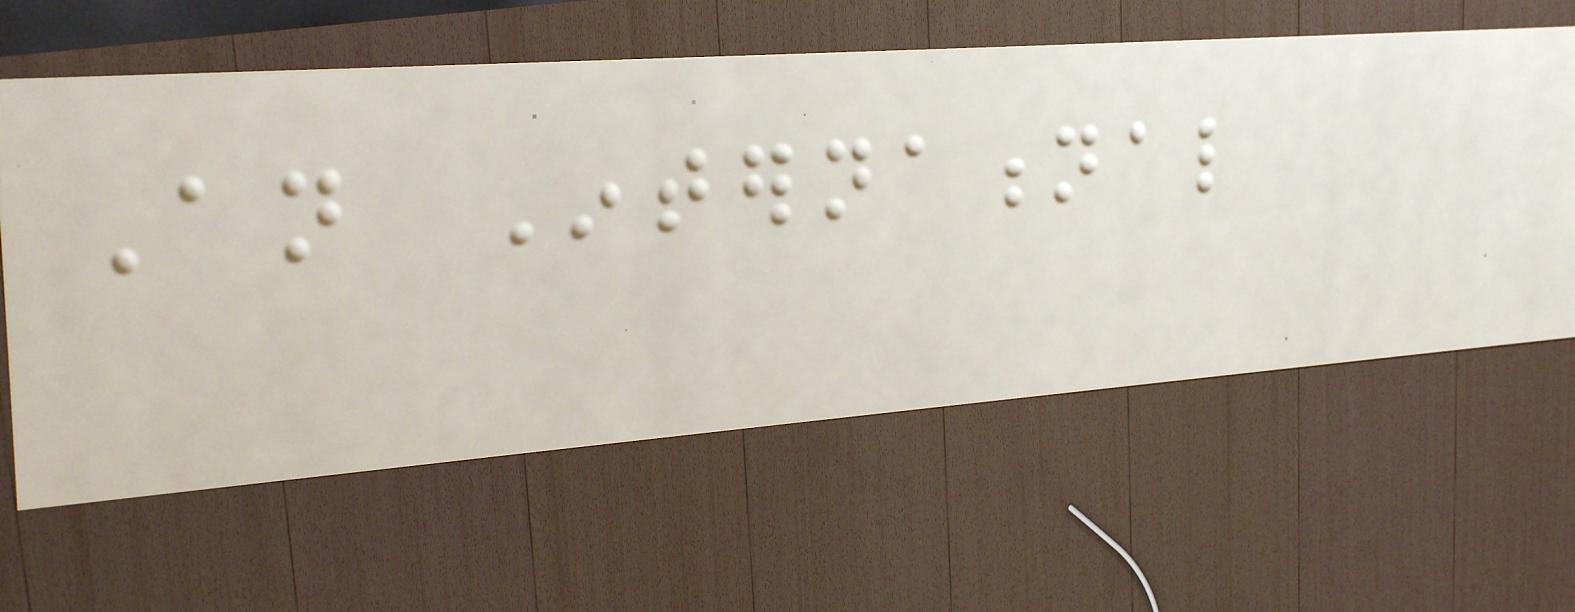An International
